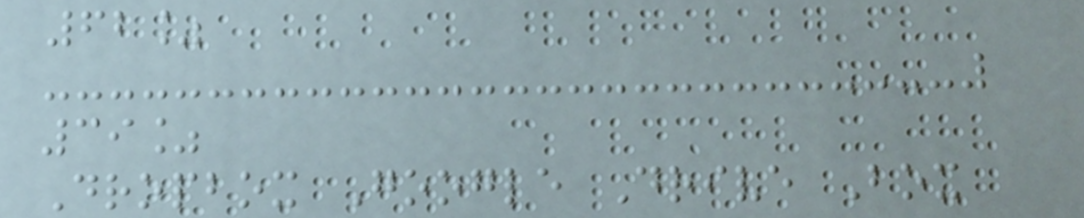62%
39%
Dropbox Google Drive Box
